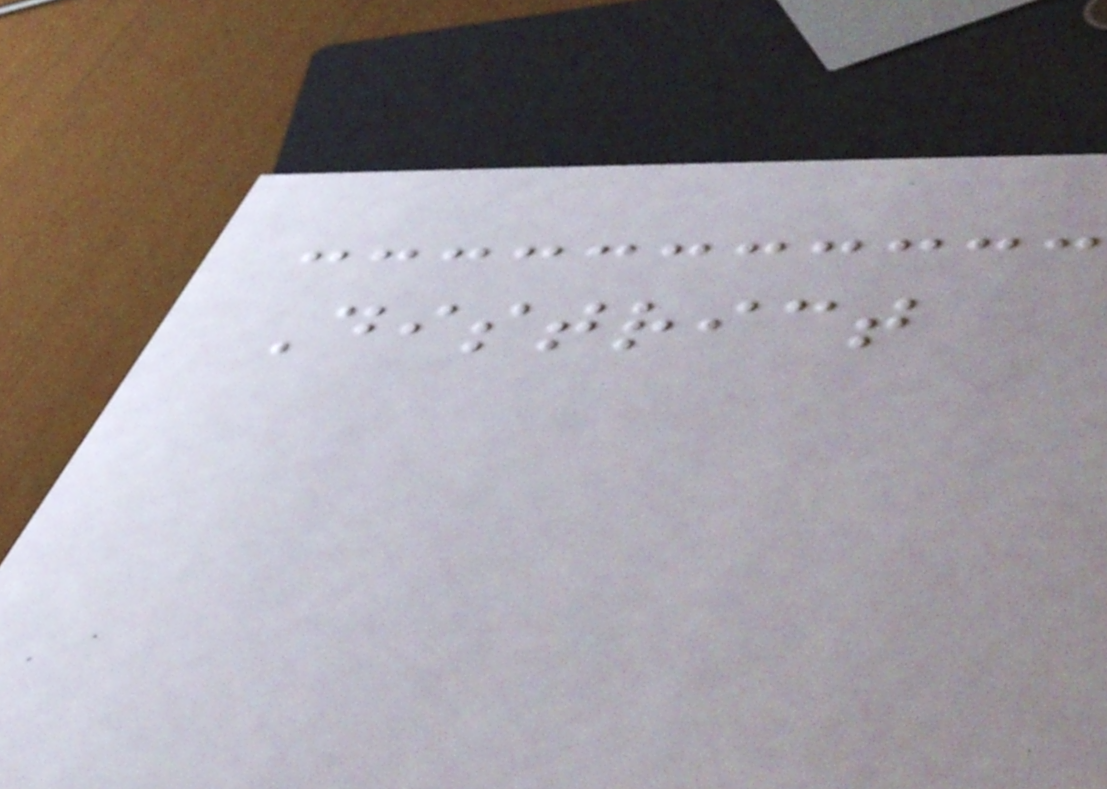District
